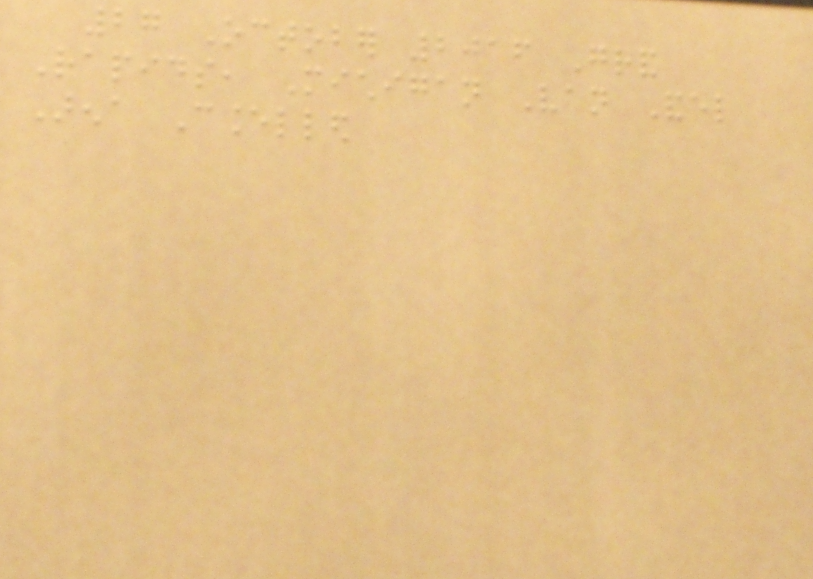27 October 2016 Grand
Rapids, Michigan Van Andel
Arena Cancelled
